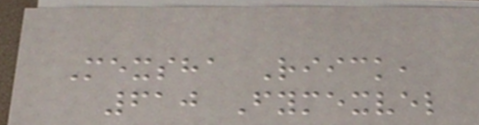Mexsha Riick,
610 Fymexvel
